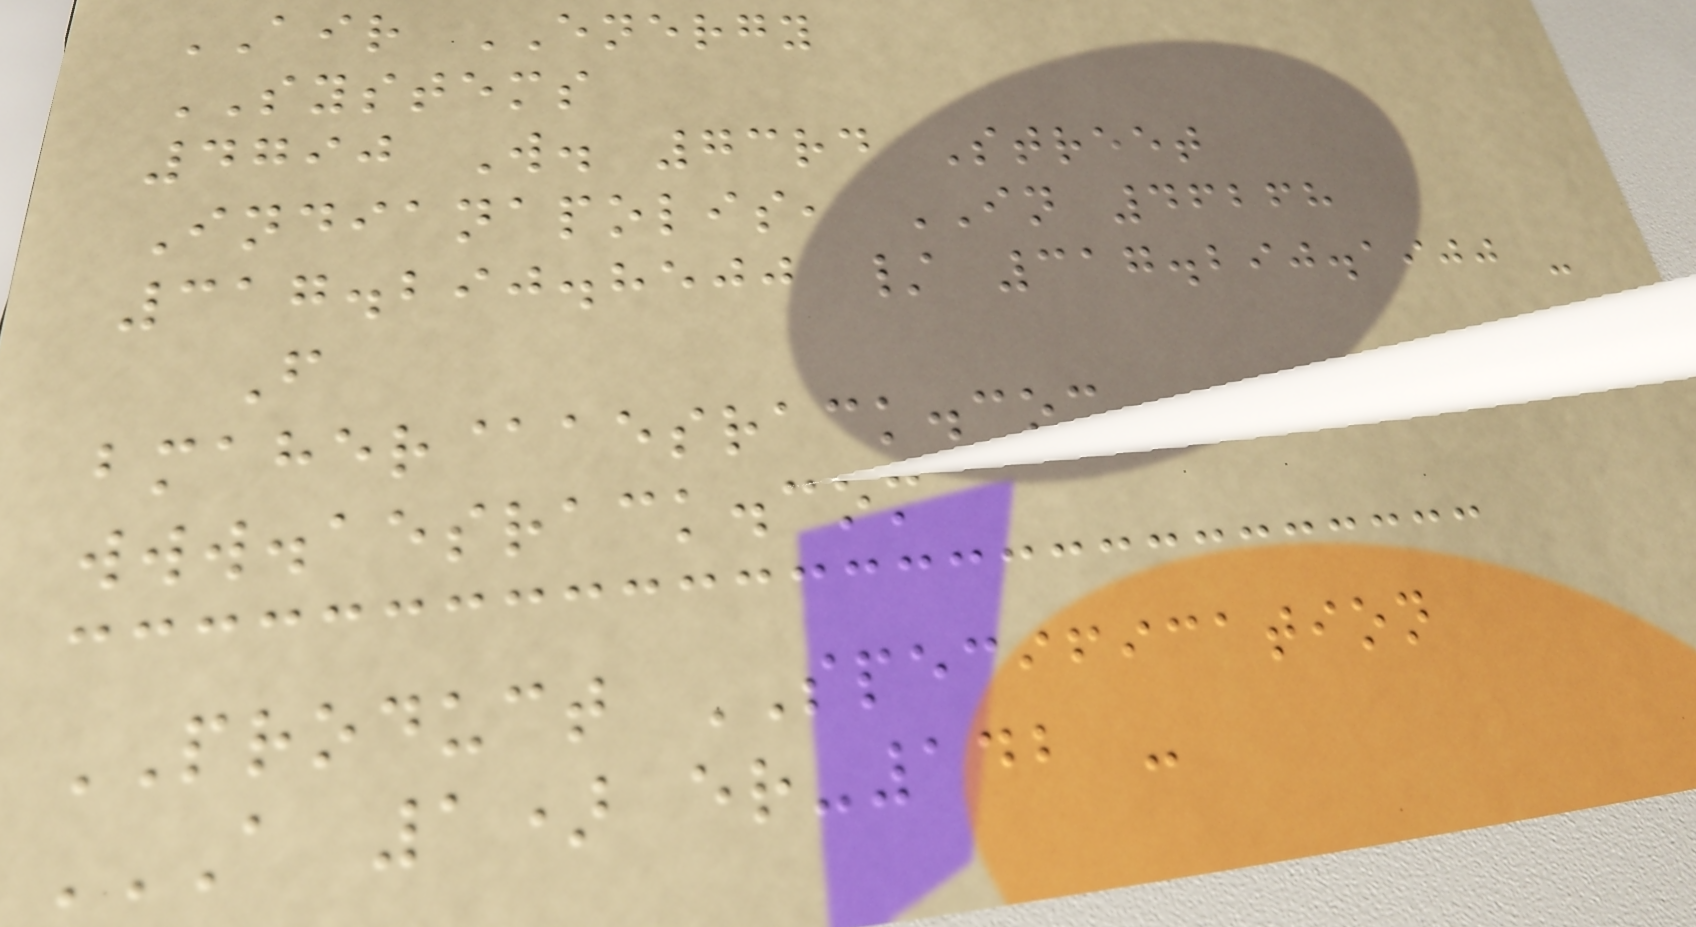AIR ENERGY
SYSTEMS
4790 W. 73rd Street
Indianapolis, IN 46268
317.290.8500 / 317.290.1900 -
F
bmaher@aesrack.com
www.aesrack.com
PRODUCT SPECIFICATION
A 1) ER-142 -
